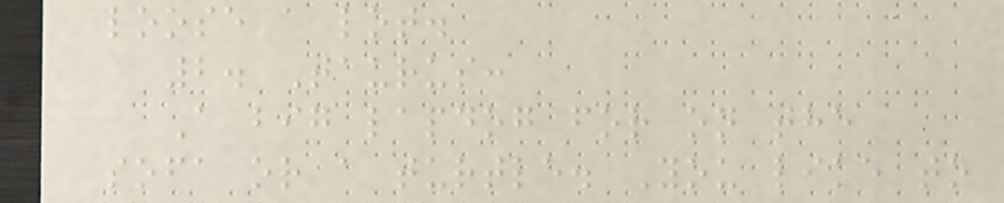loose a lot.
2. Taurus:
A big lapdog for on the
sofa or a turtle. You like to
